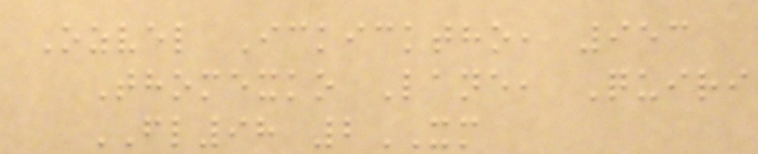Ozvel Ickicktho, 953
Thomexko Lane, Quiri
FL98 2XM
